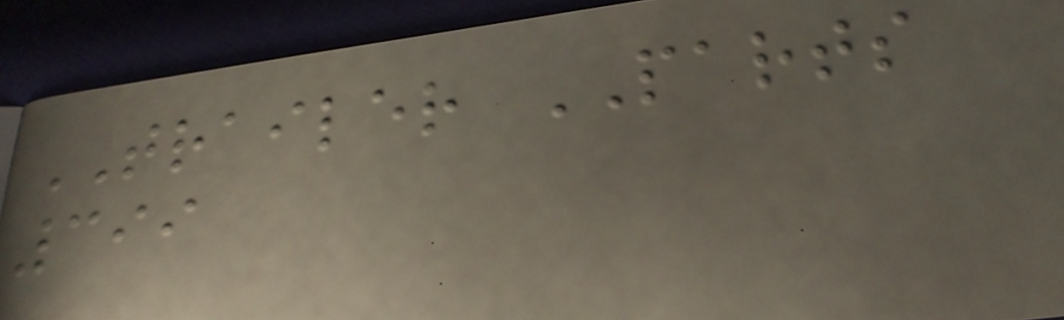TRAILER PARTS
399
